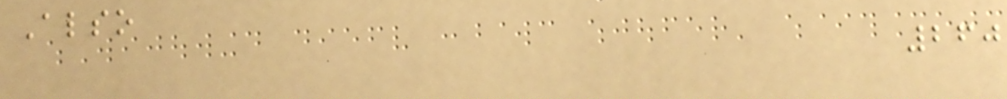Also
260
